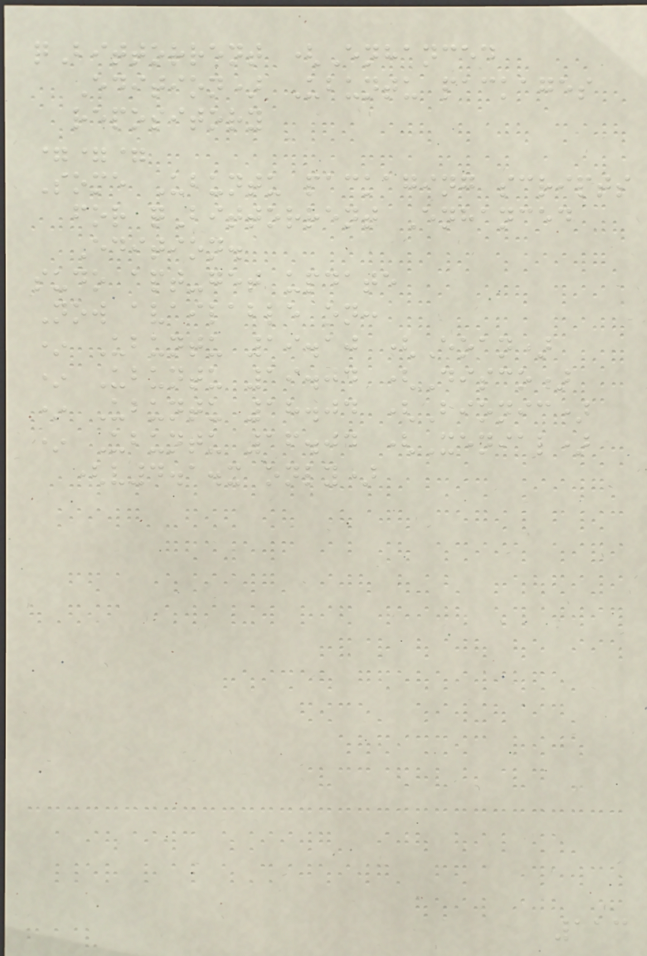qBittorrent (Enhanced
Edition) Ubuntu packages
repository
===
Some Ubuntu packaging scripts
for qBittorrent Enhanced
Edition.
sudo apt-get update
Now available on:
* Ubuntu 19.10 (Eoan)
* Ubuntu 19.04 (Disco)
* Ubuntu 18.04 (Bionic)
* Ubuntu 16.04 (Xenial)
(v4.1.x only)
113
